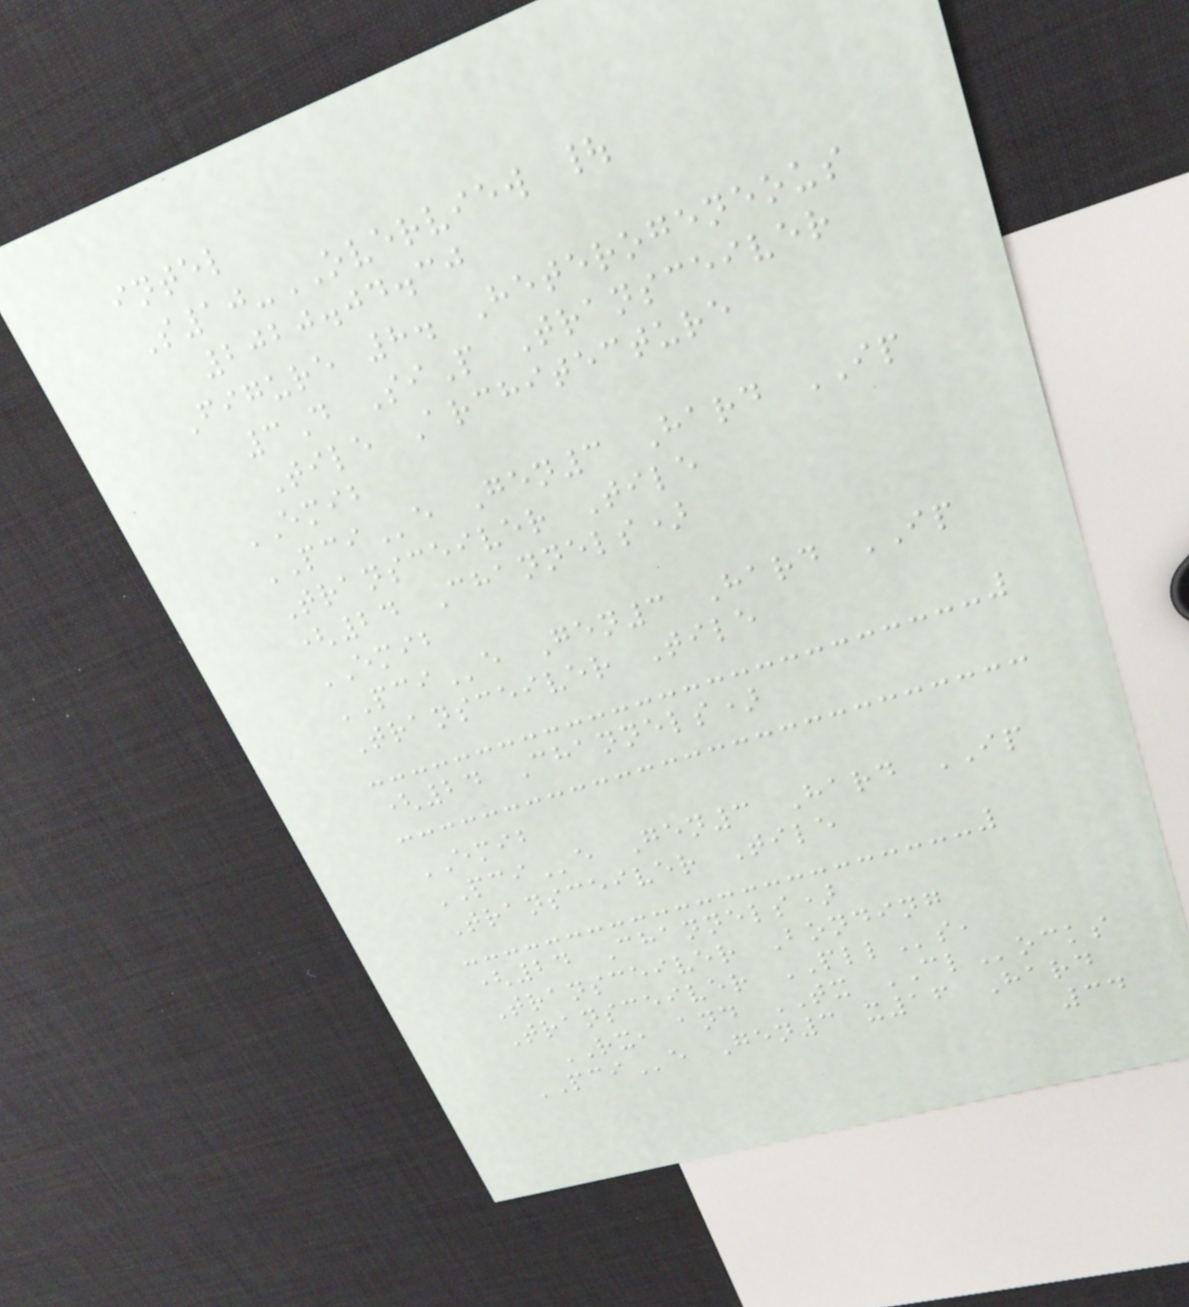intel
S10-OVERVIEW |
2020.04.30
Figure 8. Heterogeneous
3D SiP Transceiver
Tile Architecture
EMIB
PCIe Gen3 Hard IP
Transceiver Tile
(24 Channels)
EMIB
PCIe Gen3 Hard IP
Transceiver Tile
(24 Channels)
EMIB
PCIe Gen3 Hard IP
Transceiver Tile
(24 Channels)
Transceiver Bonding
Transceiver PLLs,
RX, and TX CLocks
PCIe Gen3 x16 Hard
34
